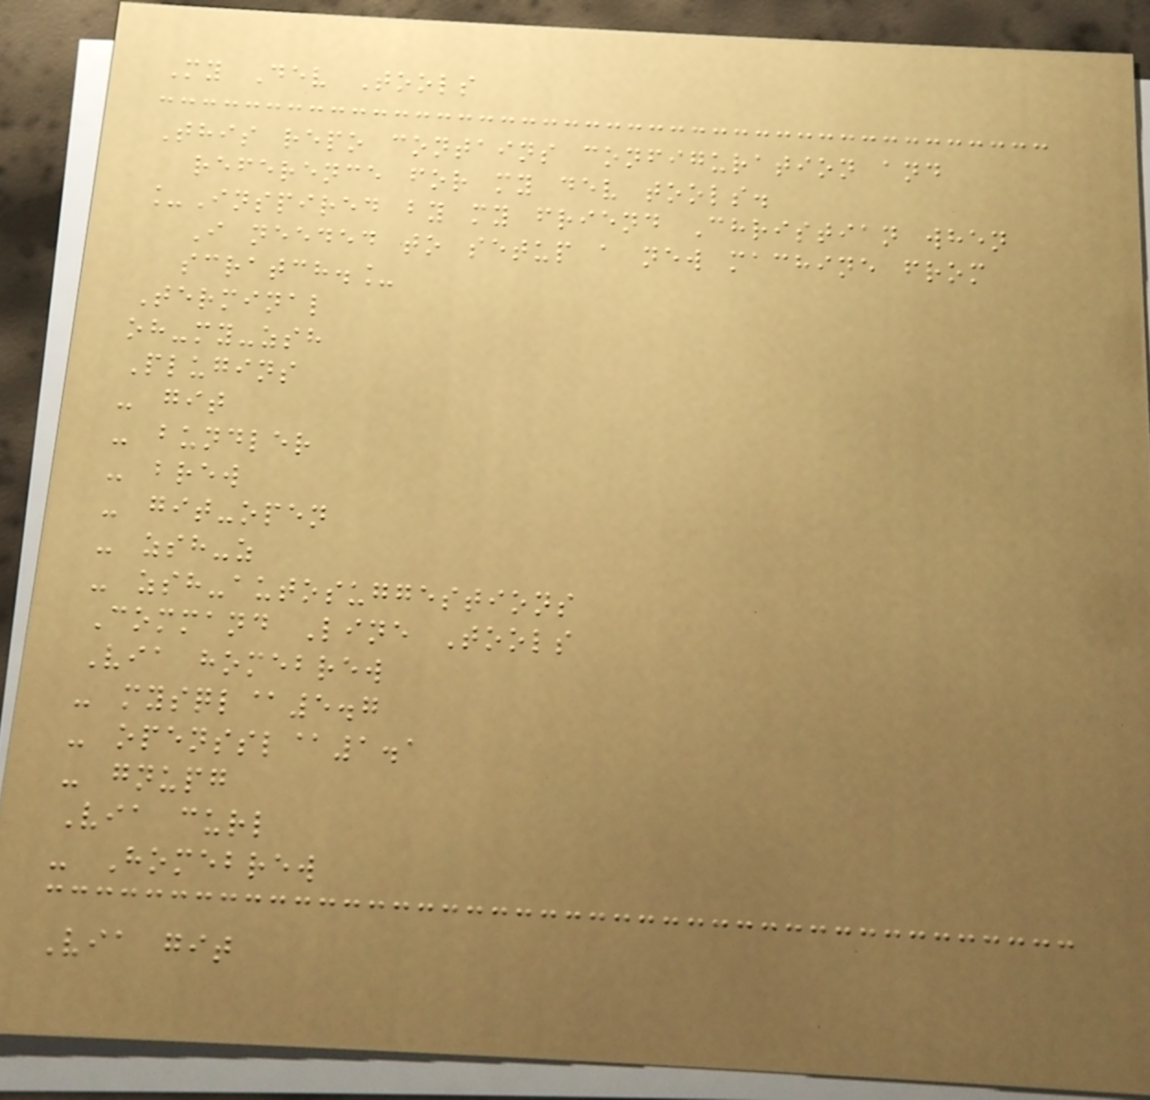My Dev Tools
This repo contains configuration and
reference for my dev tools.
_Inspired by my friend Christian when
I needed to setup a new machine from
scratch._
Terminal
oh-my-zsh
Plugins
- git
- bundler
- brew
- git-open
- zsh-z
- zsh-autosuggestions
Command Line Tools
Via homebrew
- mysql@5.7
- openssl@1.1
- gnupg
Via curl
- Homebrew
Via git
